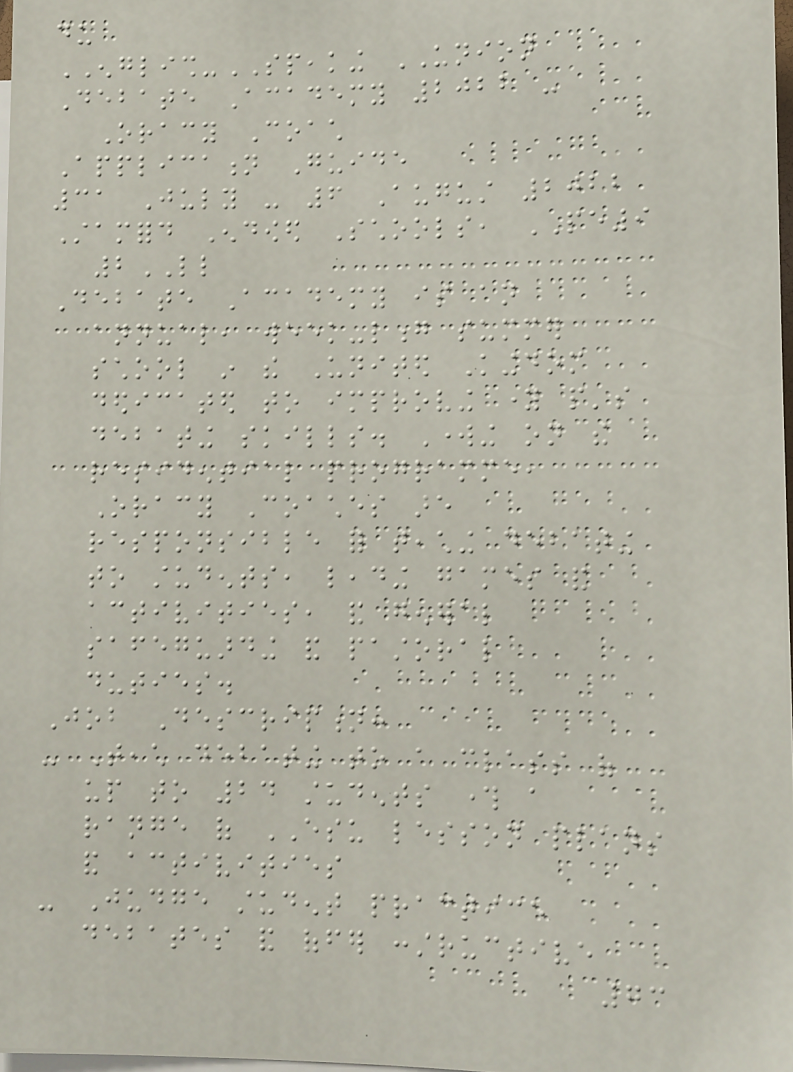du
ENGLISH-SPEAKING UNION
Debate Academy 2022 -
Oracy Coach
Application Guide
31 July - 6 August 2022
Stamford Endowed Schools, PE9
2LL
Debate Academy is an
annual, week-long summer
school in the United Kingdom
dedicated to improving young people's
debating skills. Working on the
residential programme,
Oracy Coaches are
responsible for teaching debating
to students, leading games and
activities, and general
safeguarding and pastoral
duties.
Job Description:
- Teach debating to a class of
up to 24 students through a
range of ESU lesson plans
and activities
- Judge student practice
debates and offer constructive
73
